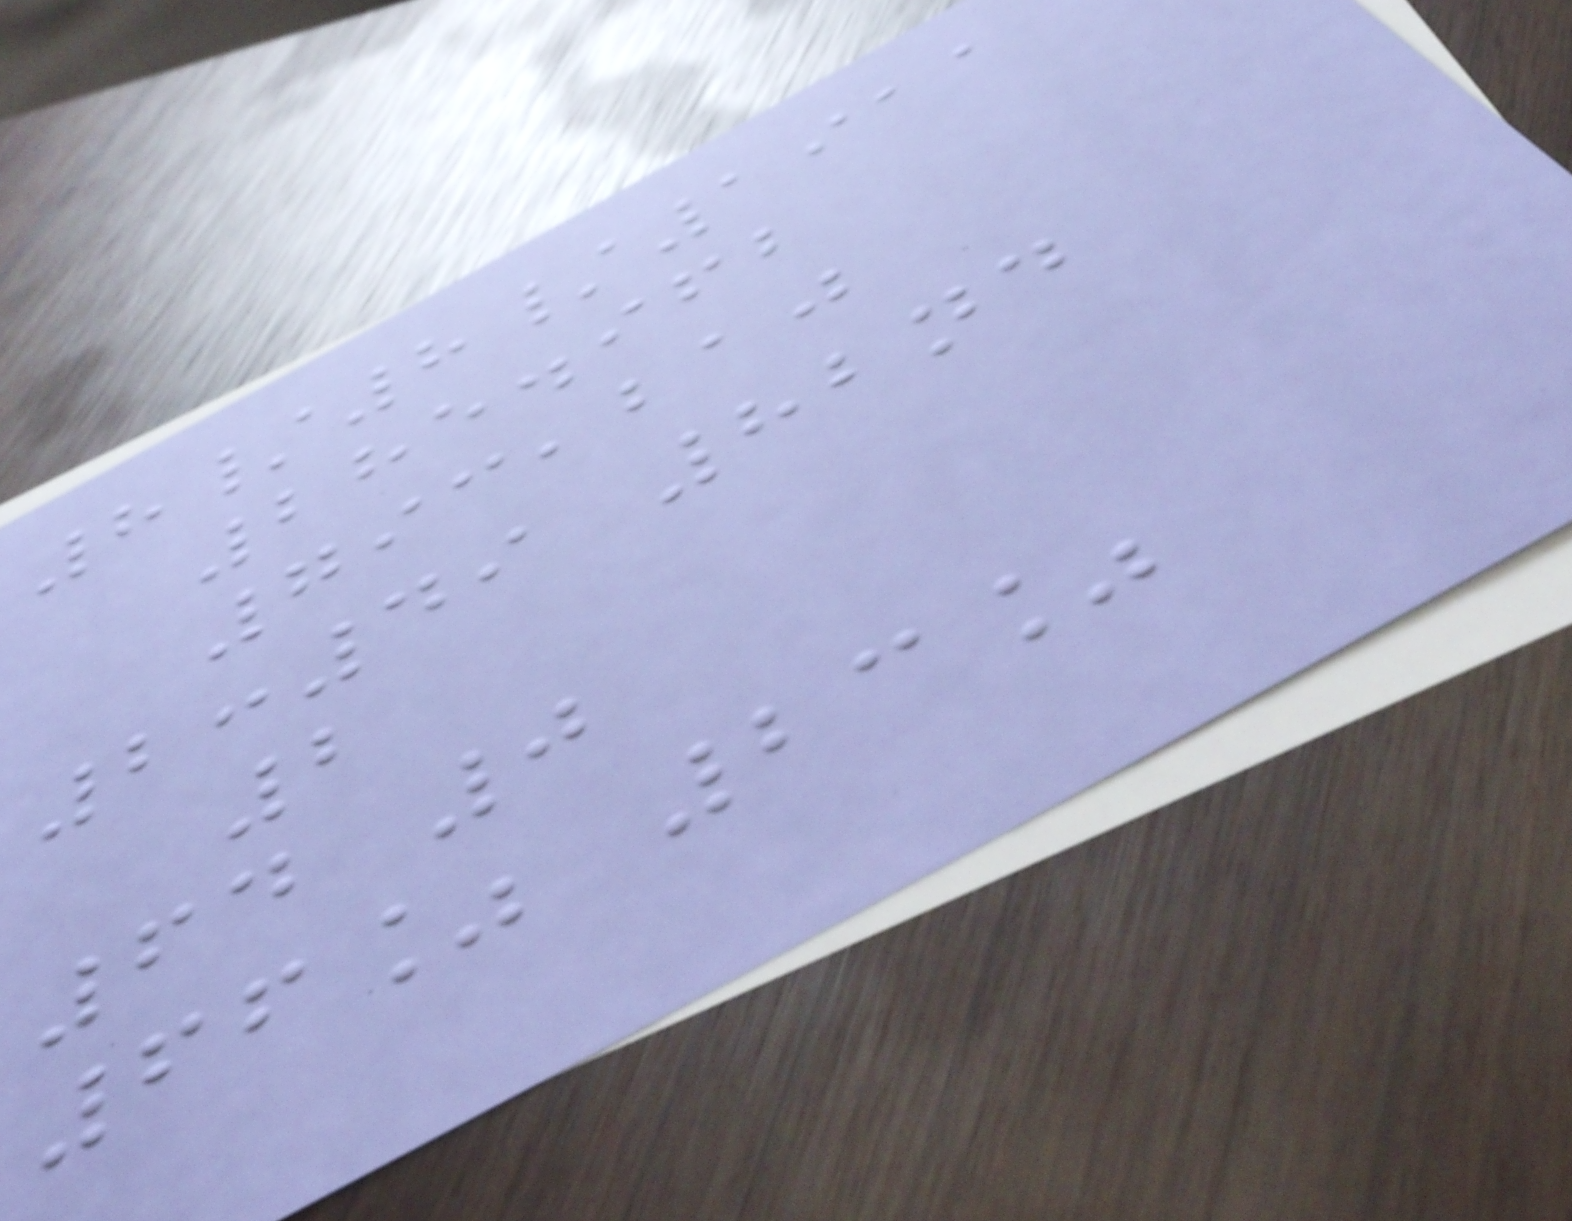8/8/1911
285.962
793,210
2:49 82nd
2
64 0
66% 23%
